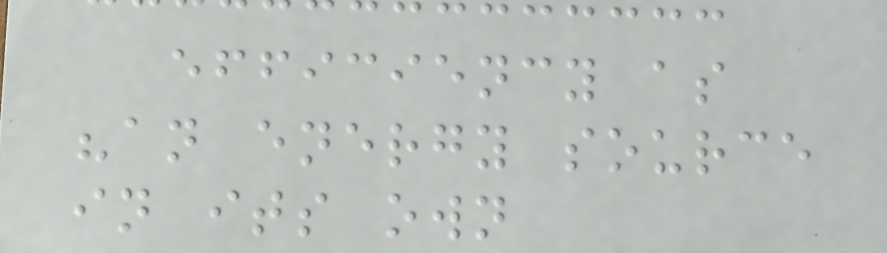efficiency as
"an energy source
in its own
